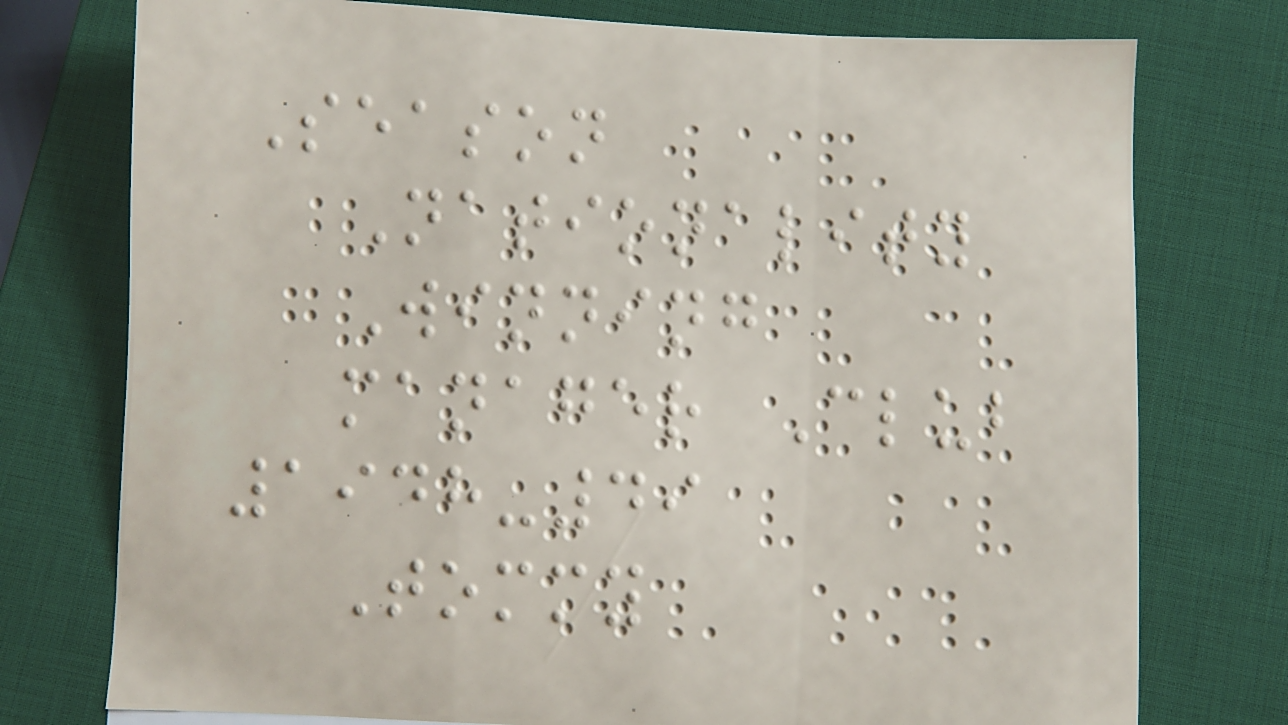Season
Nationality
Winning
manager Club
1948-49
Tommy
